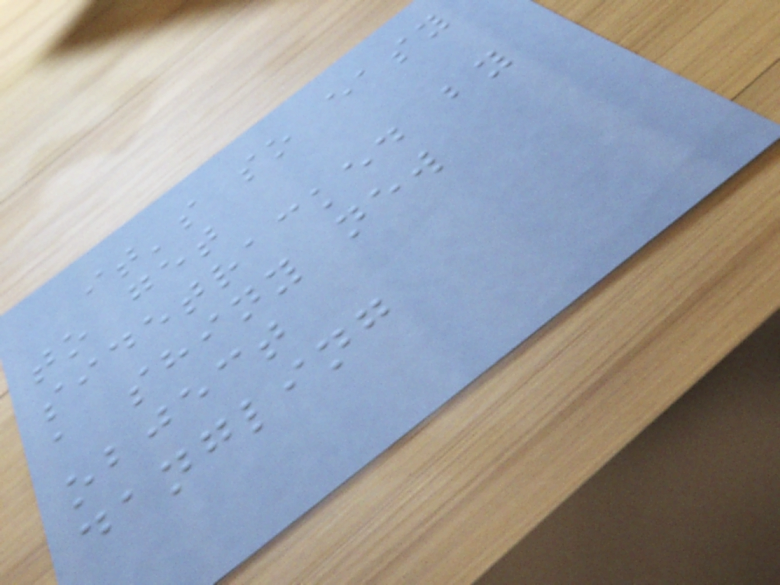it's so easy
to get
sidetracked by
a shiny new
object
dangling
